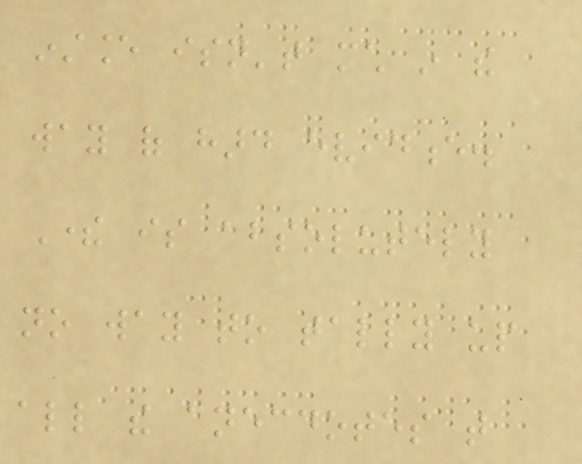instance isn't much in the
way of hard evidence.
There is absolutely
no way to tally up
all the anecdotes that
